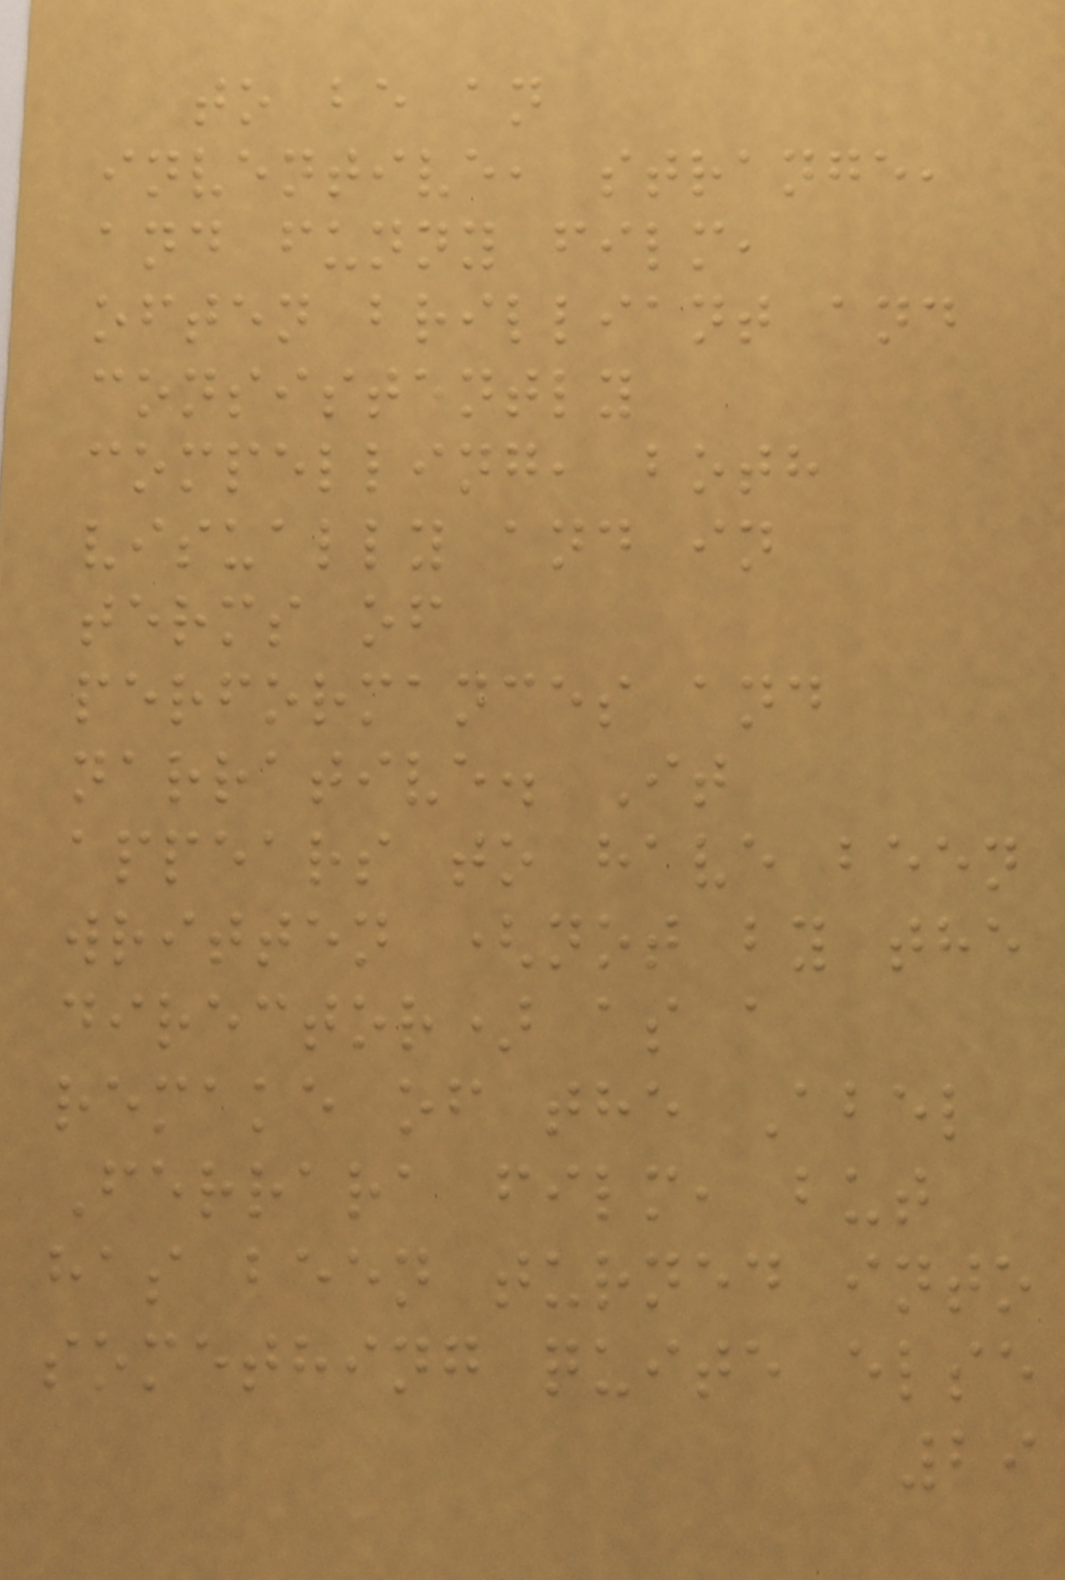to be an
inventive, strange,
and funny film,
often brilliant and
consistently
compelling, both
visually and in
terms of
performances and
narrative. It
appears to have been
written (not by the
director) as a
remake of the Abel
Ferrara film, but
has been turned into
something quite else
29
